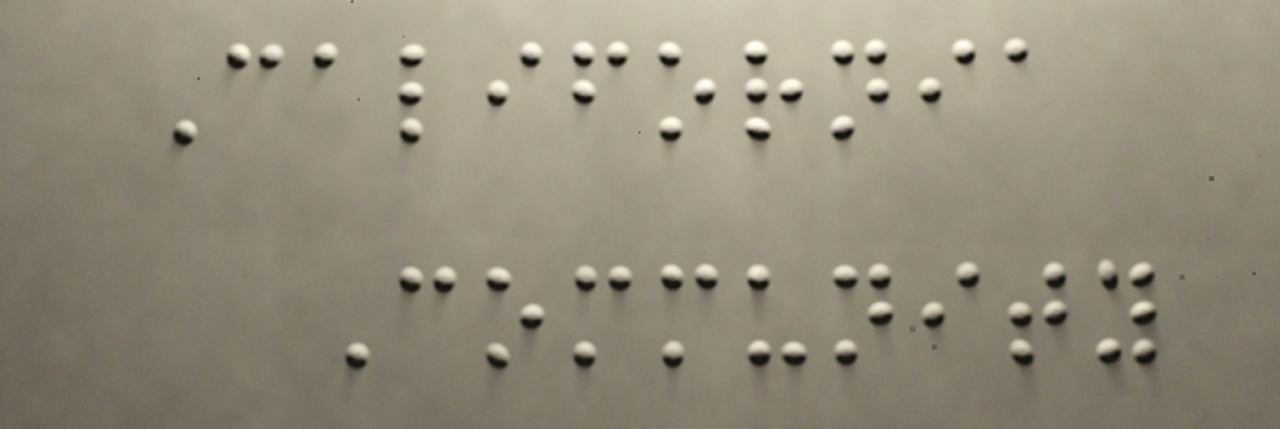California
Community
